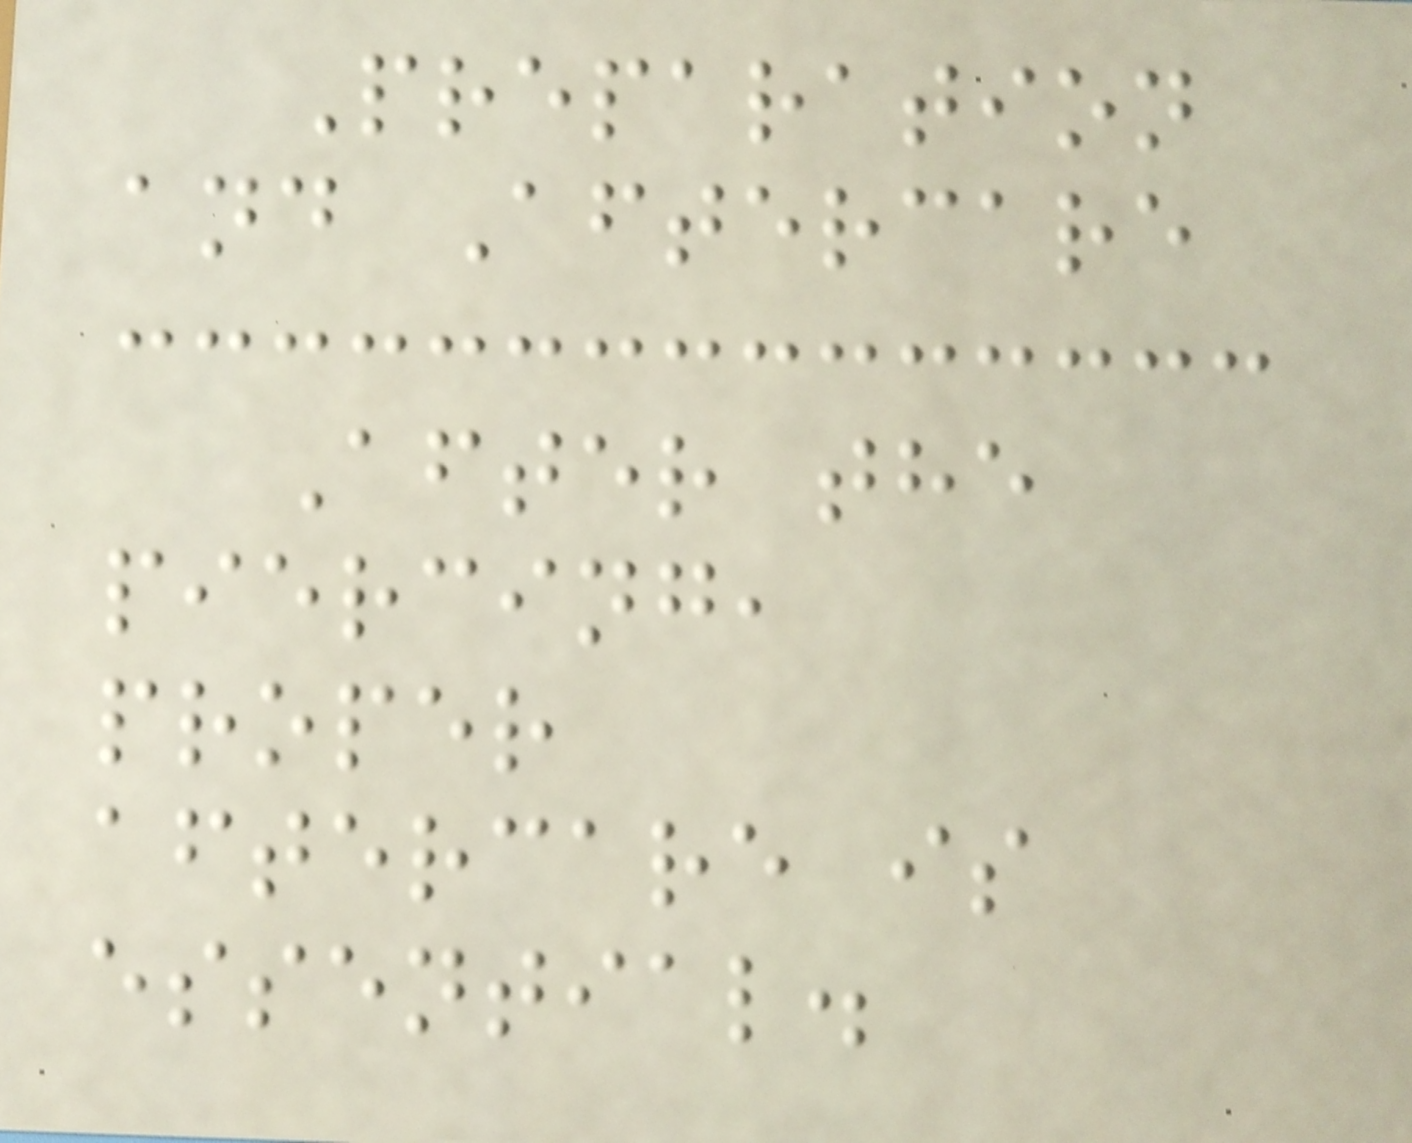Preparation
and Aftercare
After the
piercing,
proper
aftercare is
essential.
